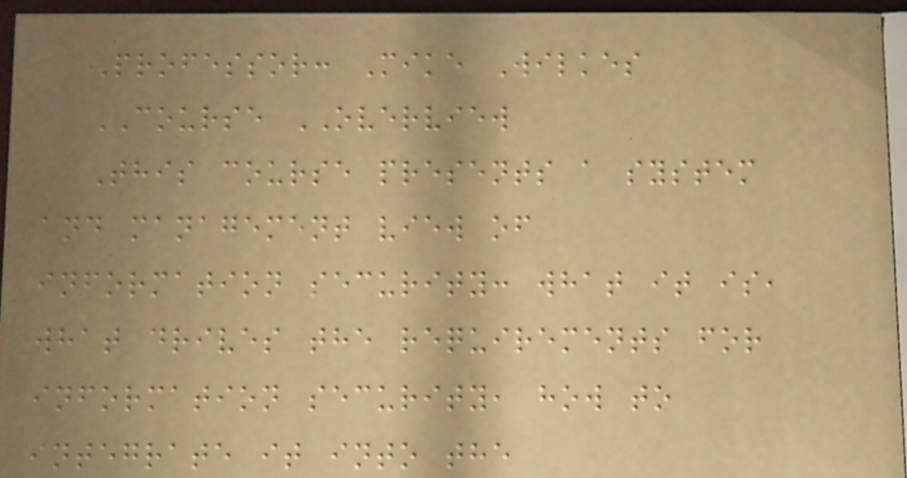Professor: Mike Wilkes
COURSE OVERVIEW
This course presents a system
and management view of
information security: what it is,
what drives the requirements for
information security, how to
integrate it into the
